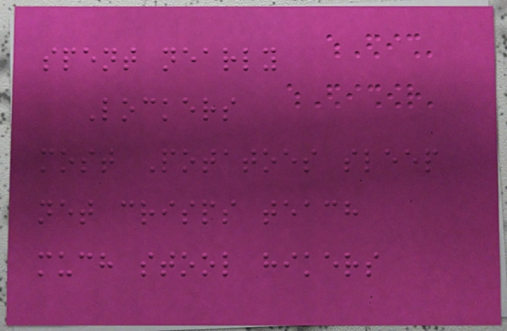spent nearly
Lockers
most Potatoes sleep
net crisps teach
much stool hikers
